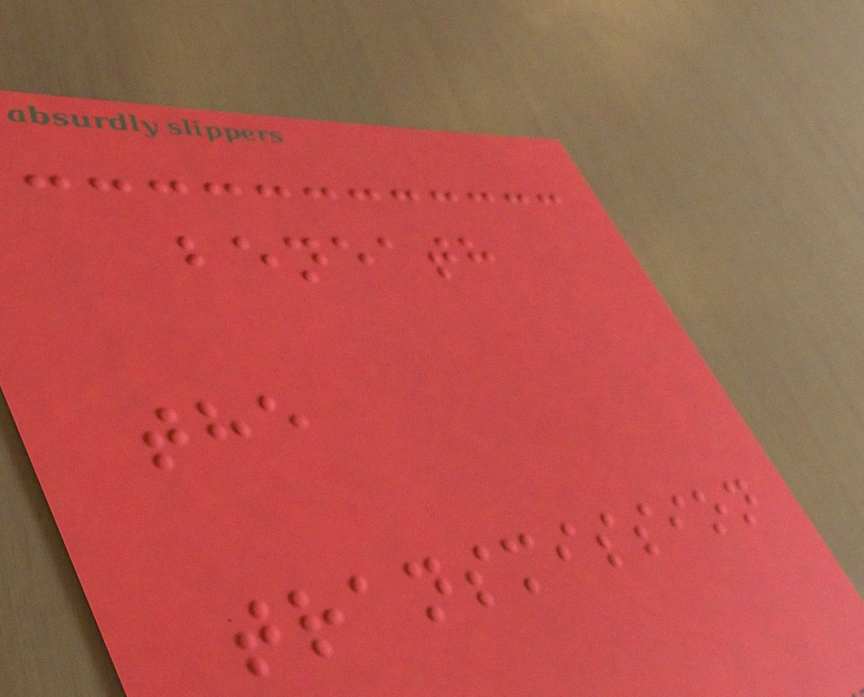beneath
the
transmission
